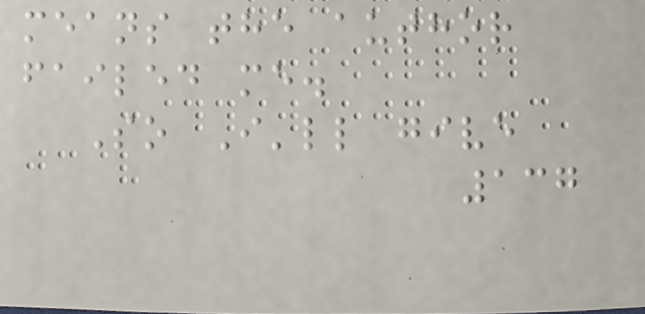means the author
failed me.
So I'll give
137
